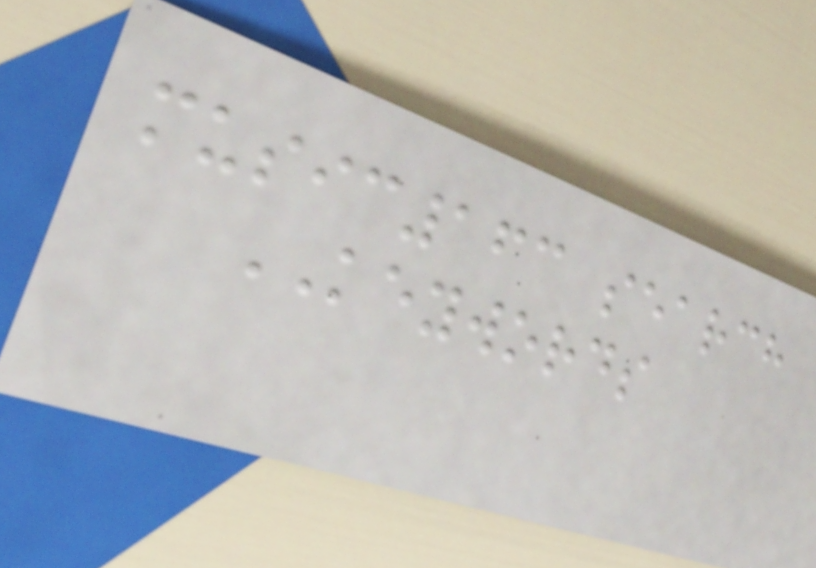music163 search
KEYWORDS
